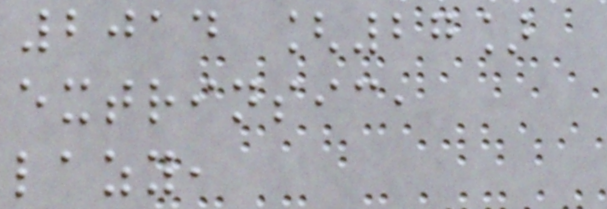2014 [27]
extrinsic,
lazy,
